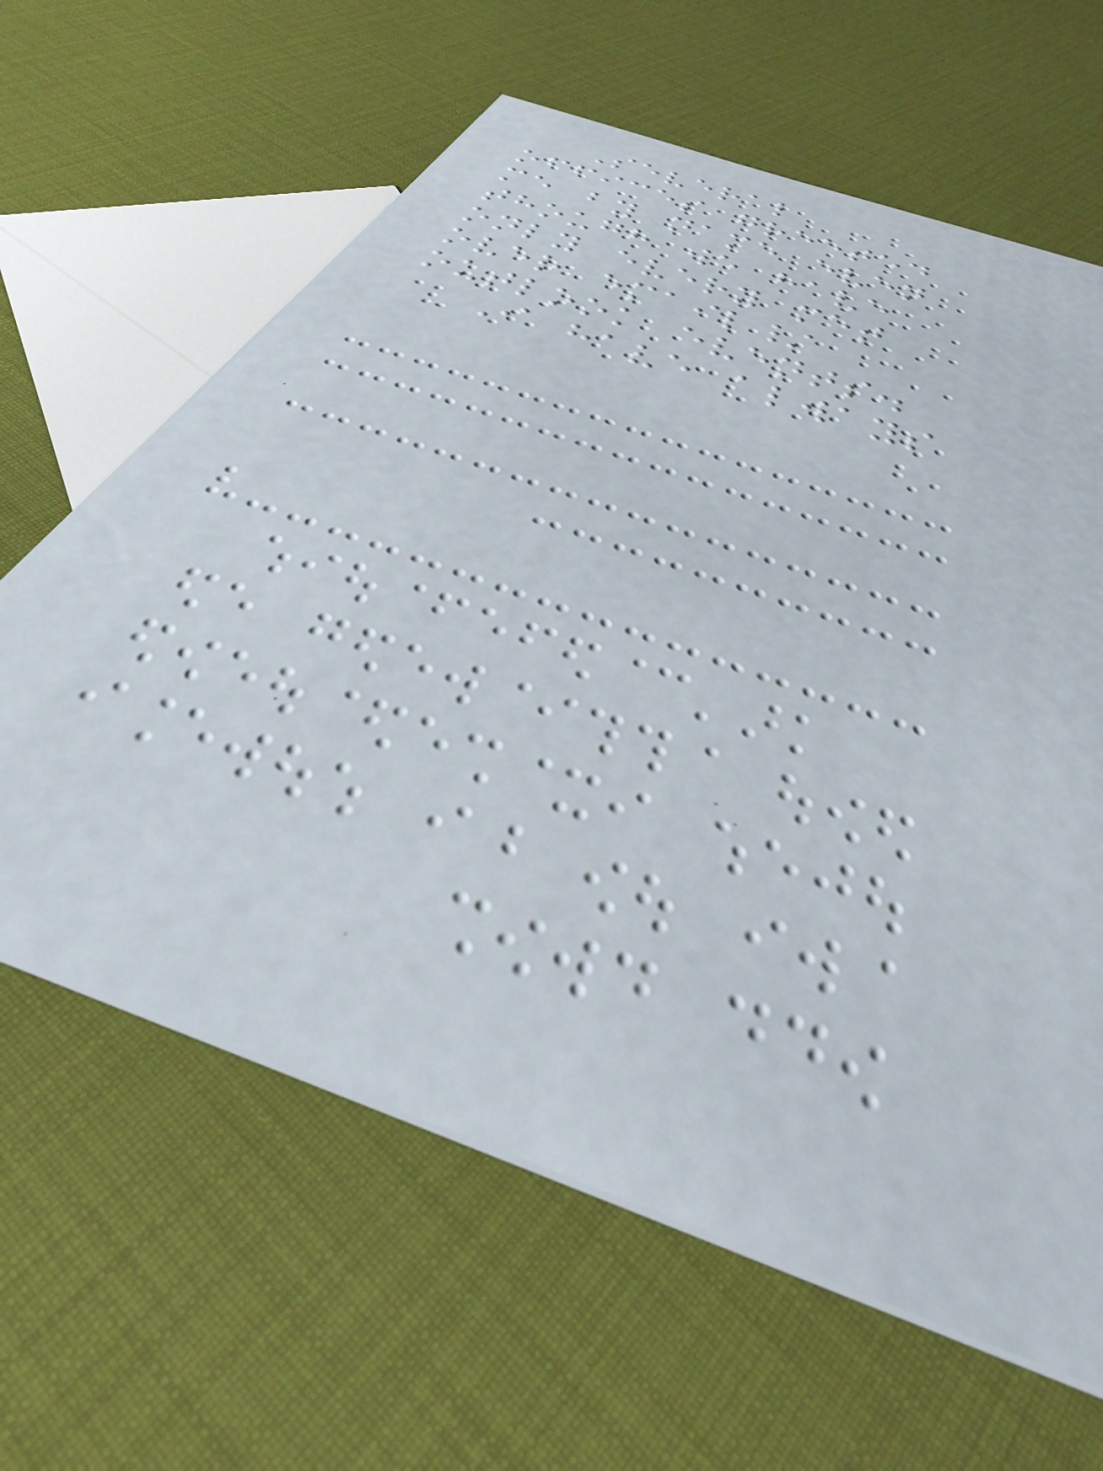Several
offices greeted
me by name even
though we have
only every met
over email/
outlook events.
I have always
